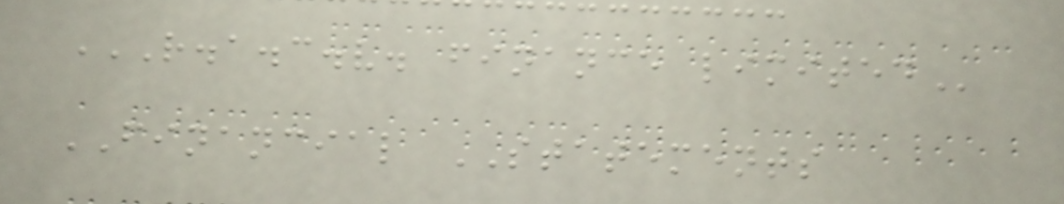R.A.C.V. FINANCE LIMITED
FINANCIAL STATEMENTS
